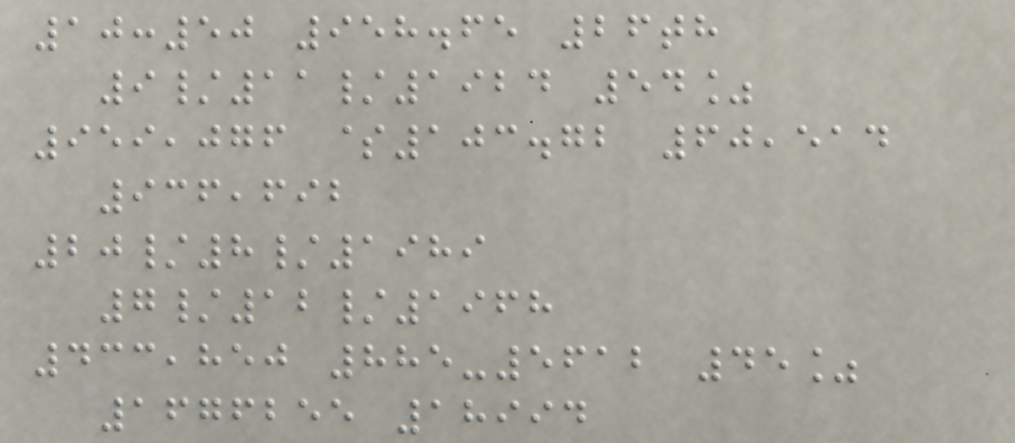10:50 958.65 26th
9/11/1924 54%
959,076 $103.72 60,514
936,692
20/8/1989
7/12/1968
433,850 885-5612 45%
1676255 18994
